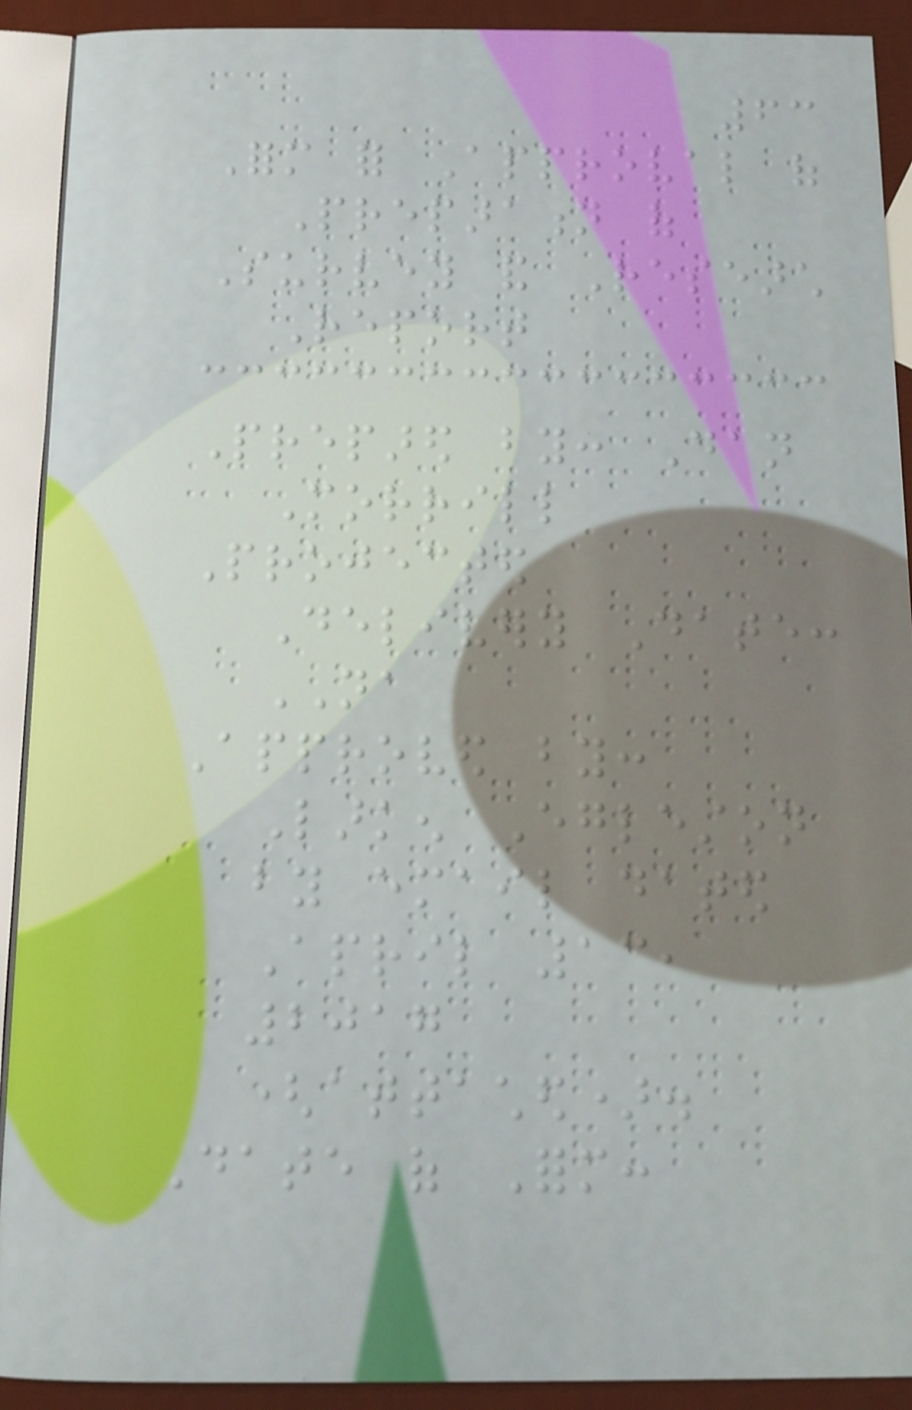63
Form for Approval of
Preparation of
Survey and Research
Report
Prepared by: Dan
Morrill
Projected
Delivery Date:
NA
Approved by:
Larken Egleston
by email dated
April 13,
2017
(attached).
Date of Form:
